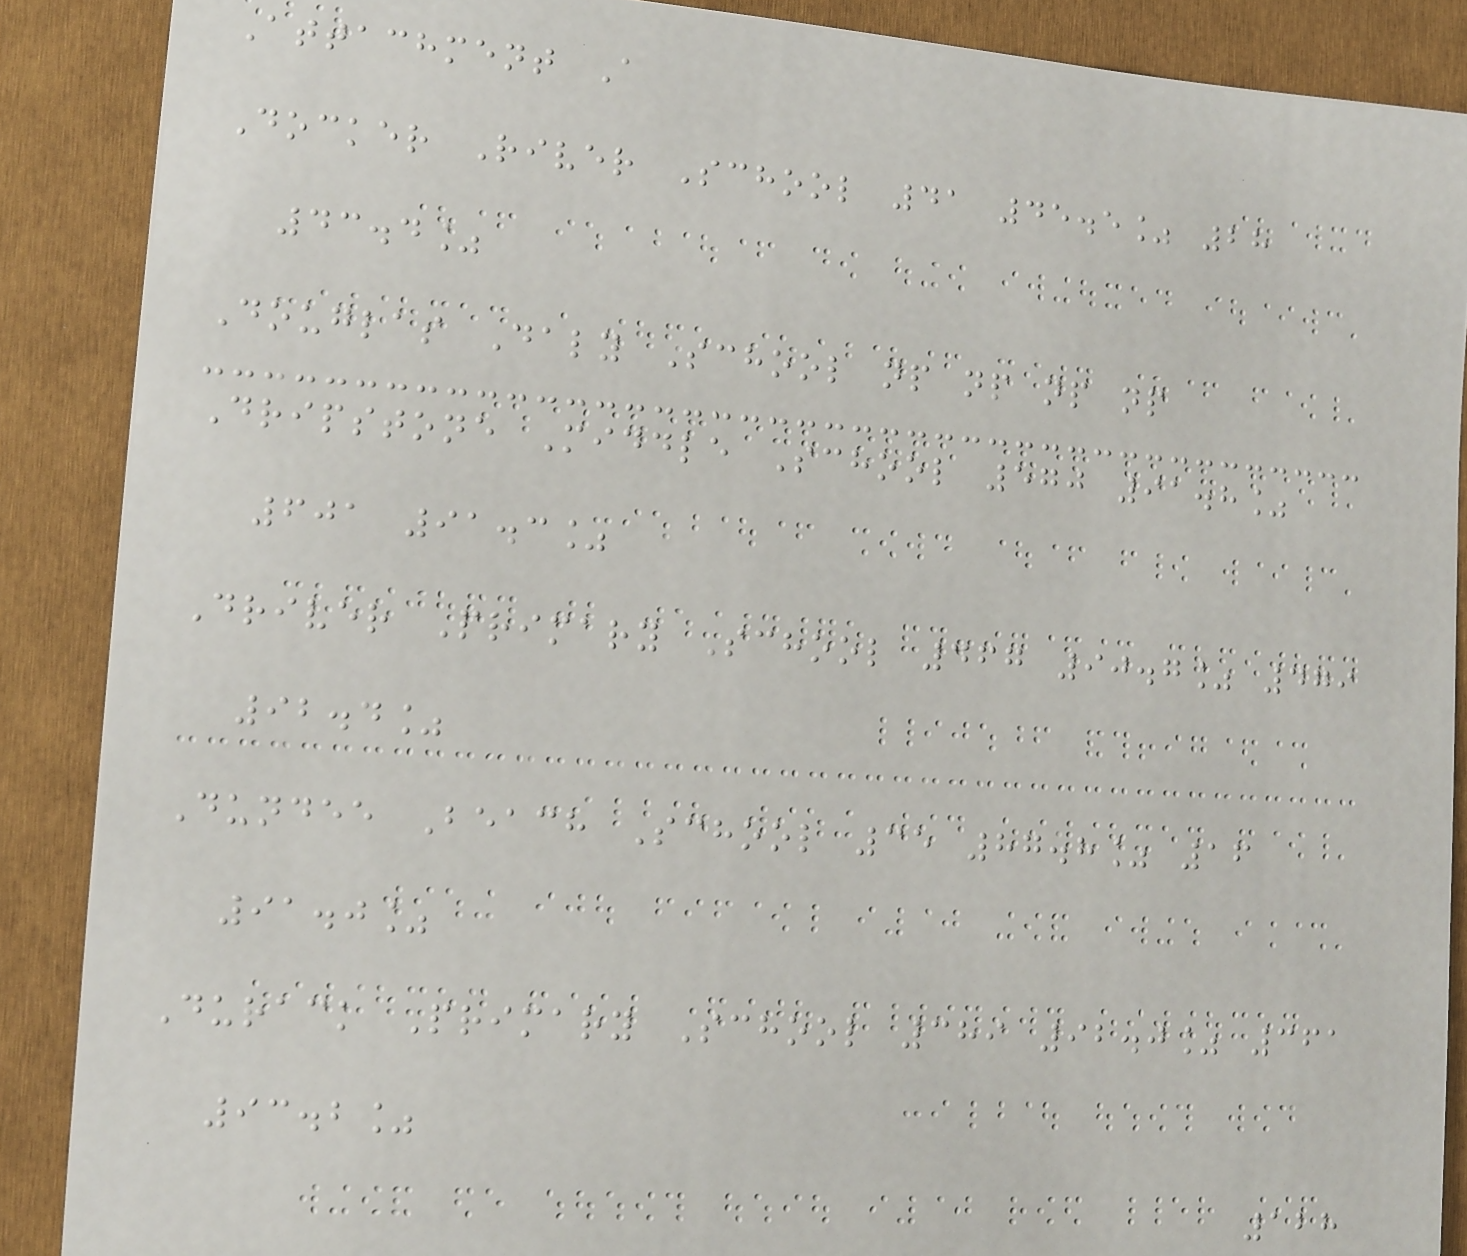Attachment A
Docker River School 41 45.5% 28
43.4%
Douglas Daly School np np np np
Dripstone Middle School 570 91.8%
601 91.3%
Driver Primary School 467 90.7% 479
92.4%
Dundee Beach School 35 87.8% 16
91.0%
Durack Primary School 389 92.0% 361
93.2%
128
